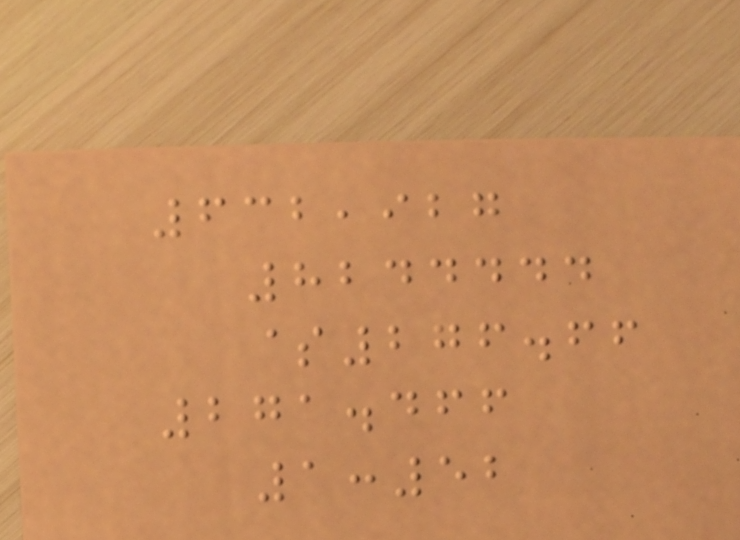632,927
8244444
$276.66
271.466
1:52
